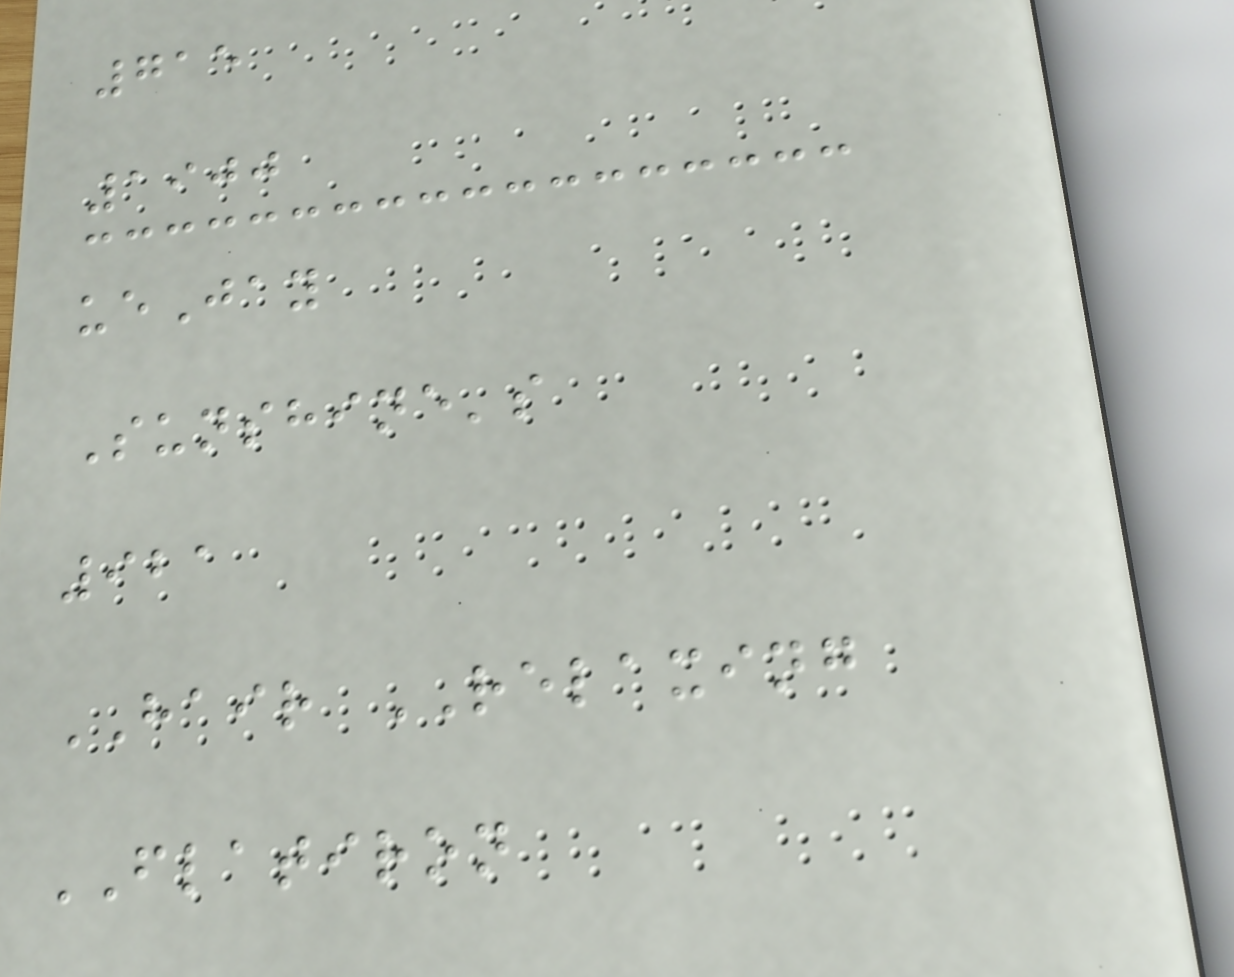715
1900
ueJay
Sunshine's
921
HAIR RELAXING
FLATIRON
